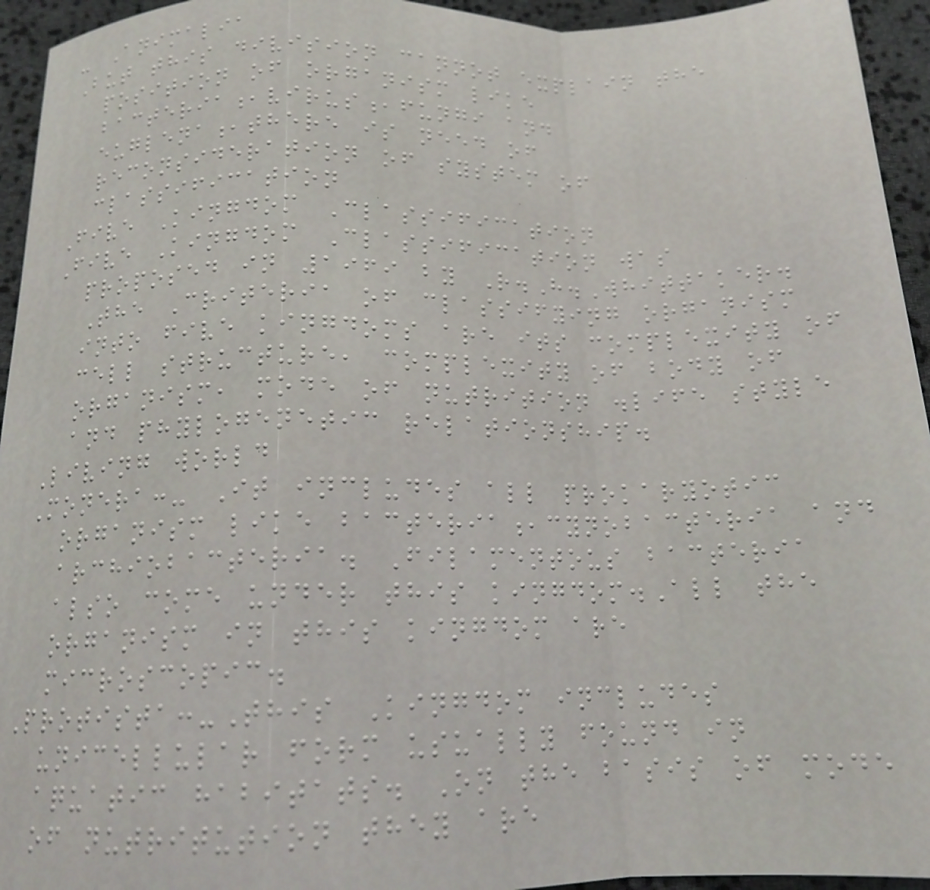- Animalia
But this division cannot explain the
position of organism like
bacteria,virus,fungi and
euglena,there is need of
reconsideration of system of
classification
Five Kingdom Classification
Five Kingdom Classification was
proposed in 1969 by R.H.Whittaker.
The Criteria of classifying organism
into five kingdoms are its complexity of
cell structure, complexity of body of
organism, mode of nutrition .life style
and phylogenetic relationship.
Living world
Monera:- It includes all prokaryotic
organism like bacteria,cynobacteria and
archiobacteria. Filamentous bacteria
also come under this kingdom.All the
organism in this kingdom are
microscopic.
Protista:-This Kingdom includes
unicellular form usually found in
aquatic habitats. On the basis of mode
of nutritution they are
